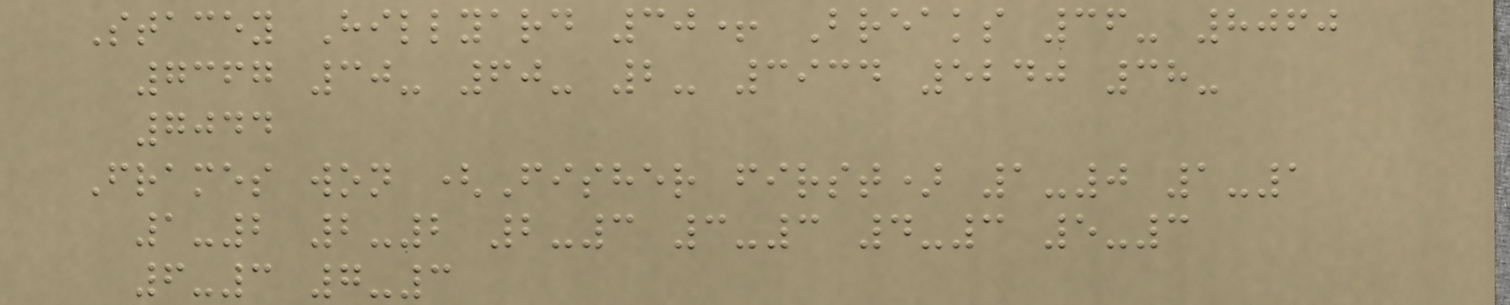Stacey Hillyard 30+ Breaks 36- 8060
7367 30- 60- 2- 3934 5240 38-
7044
Frames won (Fisher first) 1-0 1-1
1-2 2-2 2-3 3-3 4-3 5-3
6-3 7-3
